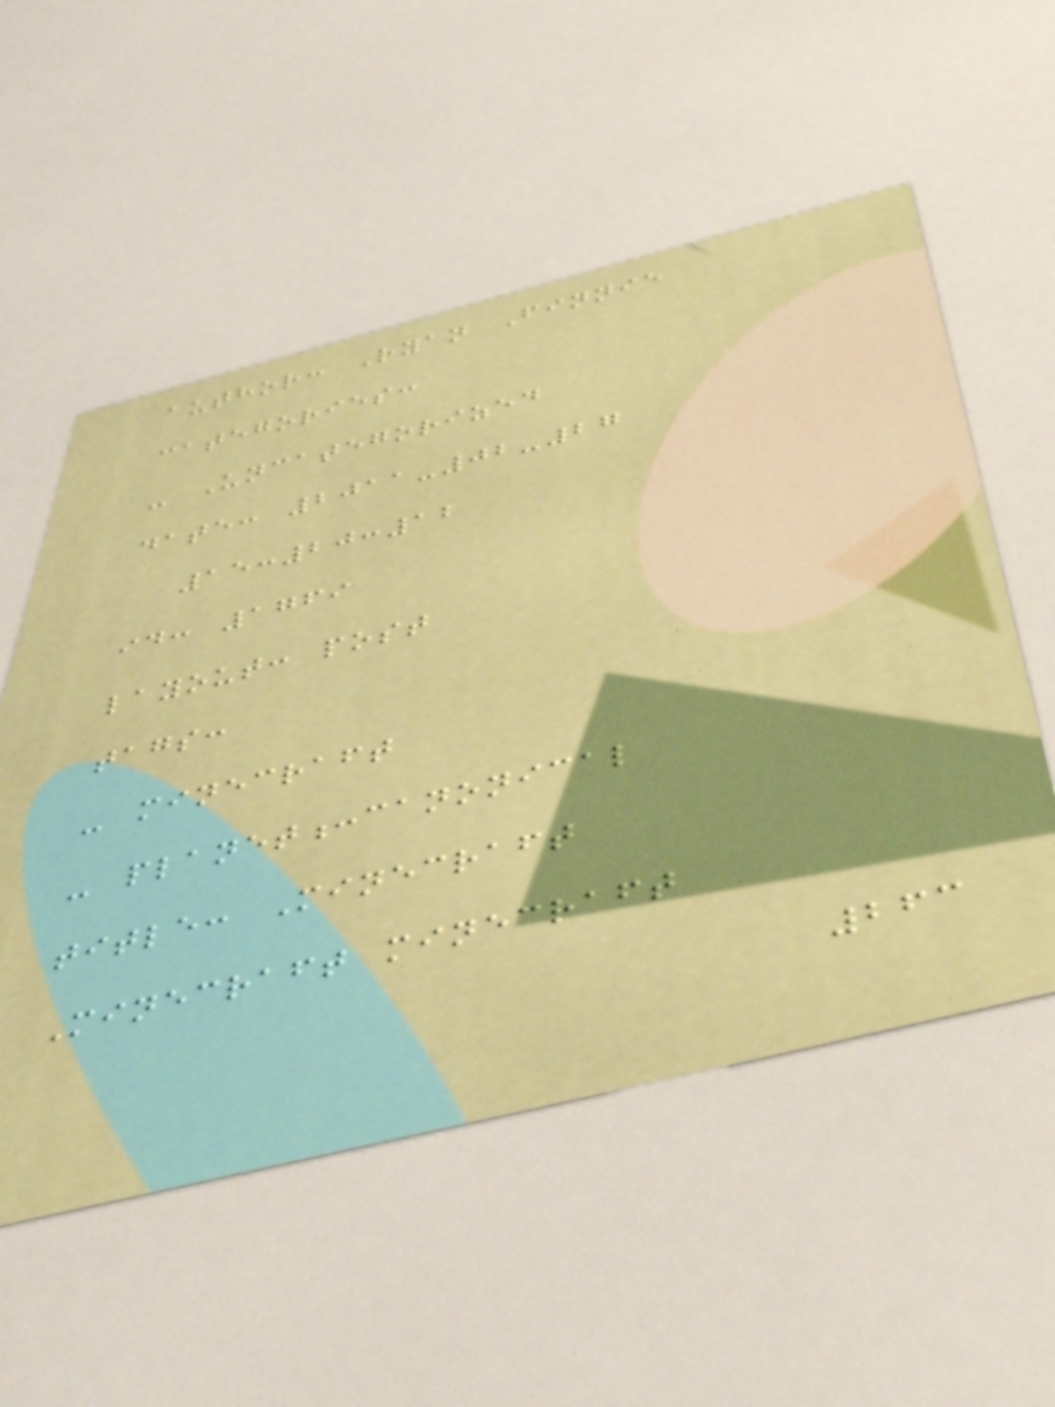author: Ryan Finnie
categories:
- Uncategorized
date: 2011-02-27
15:20:12
id: 1769
layout: post
tags:
- minecraft
- planet:canonical
title: Minecraft
Minecraft minecraft
263
